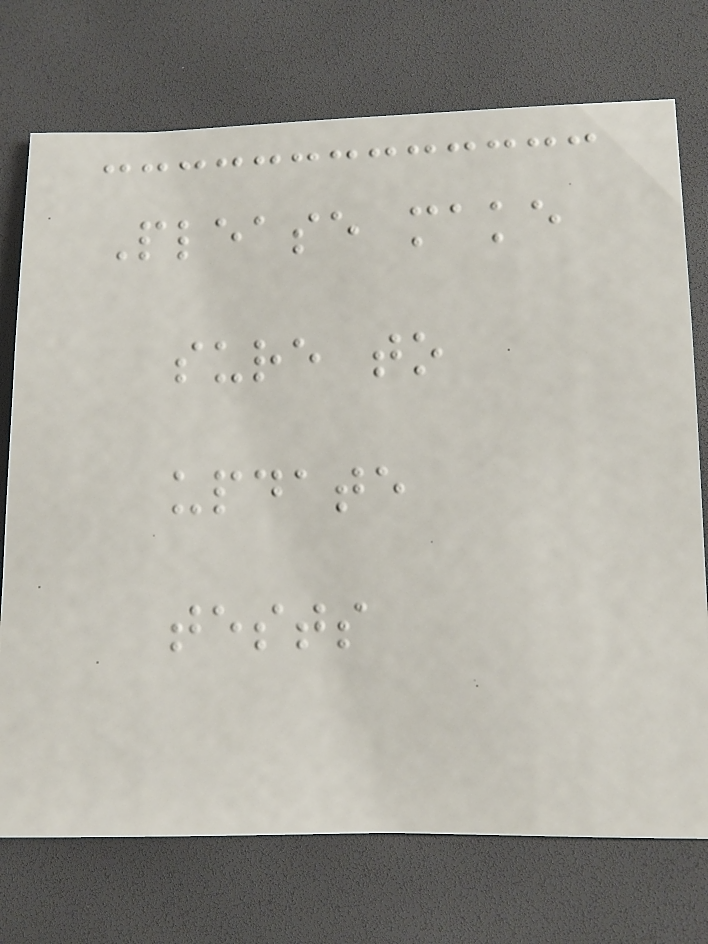Please make
sure to
update
tests
